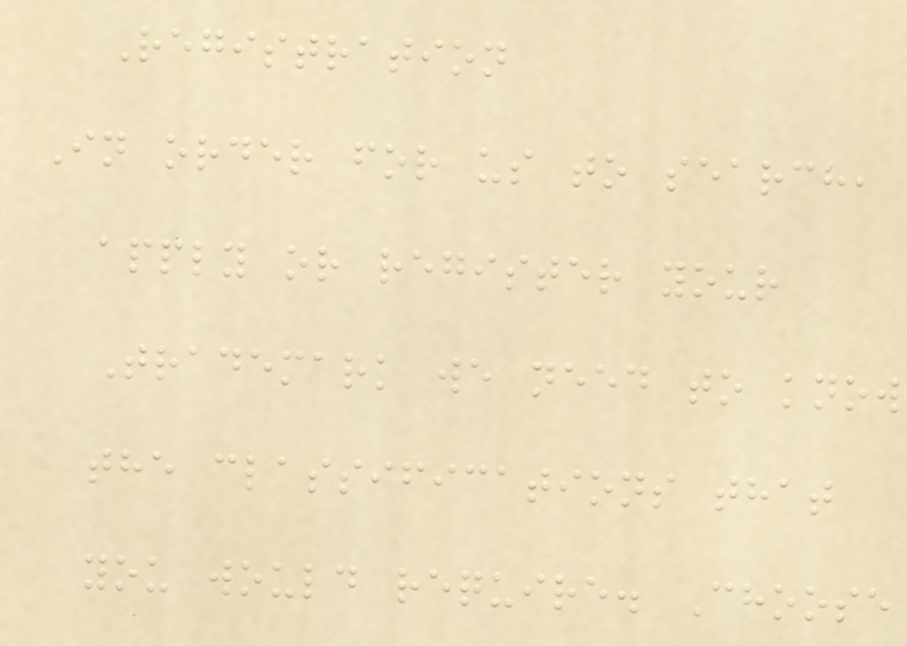Registration
In order for us to search,
apply or register your
Trademark we need to know
the classifications that
you would require. Choose
